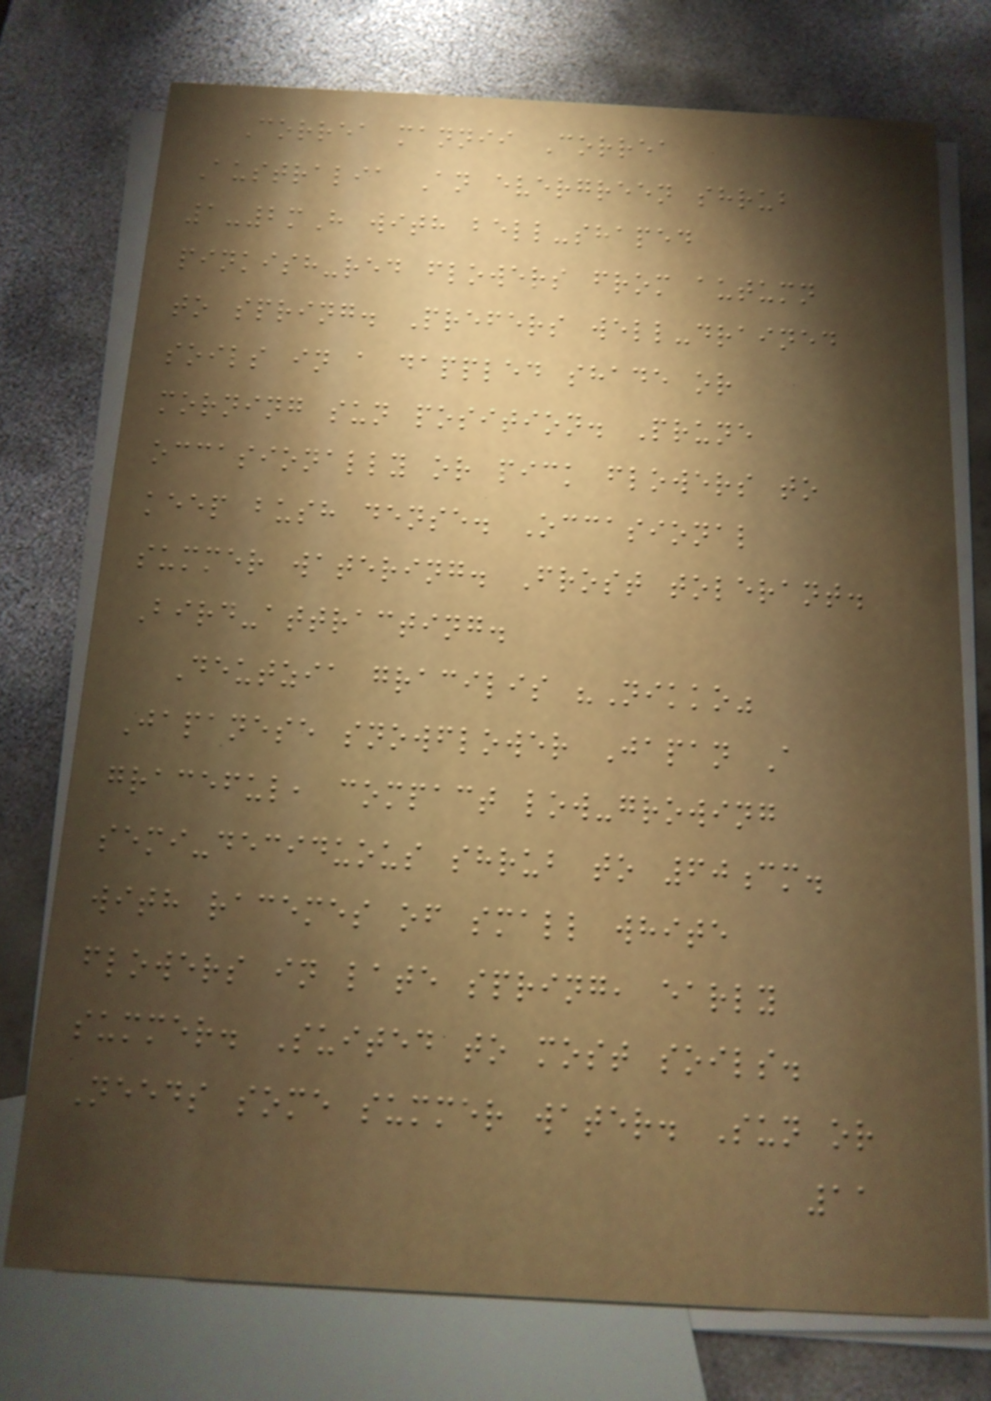Correa mannii Correa
Australia An evergreen shrub
1-2mH with bell-shaped
pinkish-red flowers from autumn
to spring. Prefers well-drained
soils in a dappled shade or
morning sun position. Prune
occasionally or pick flowers to
keep bush dense. Occasional
summer watering. Frost tolerant.
Bird-attracting.
Deutzia gracilis "Nikko"
Japanese snowflower Japan A
graceful, compact low-growing
semi-deciduous shrub to 60cm.
with racemes of small white
flowers in late spring, early
summer. Suited to most soils.
Needs some summer water. Sun or
11
